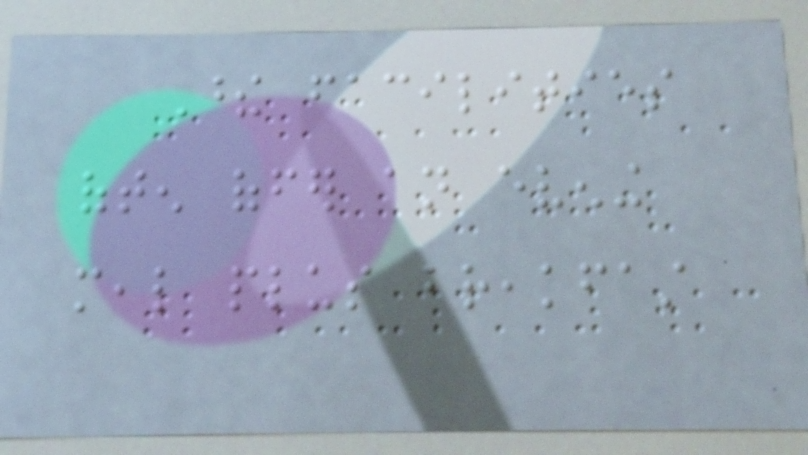These facilities
often offer an evening
meal plus breakfast
